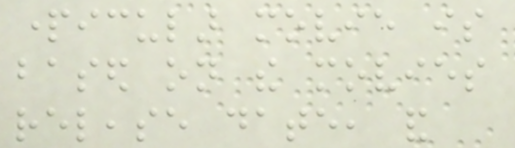particular movie is
based on the movies
release date, and
